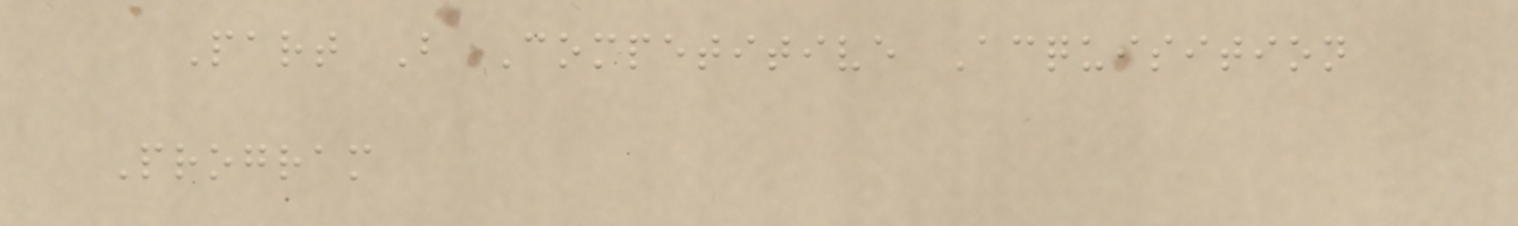Part B Competitive Acquisition
Program
